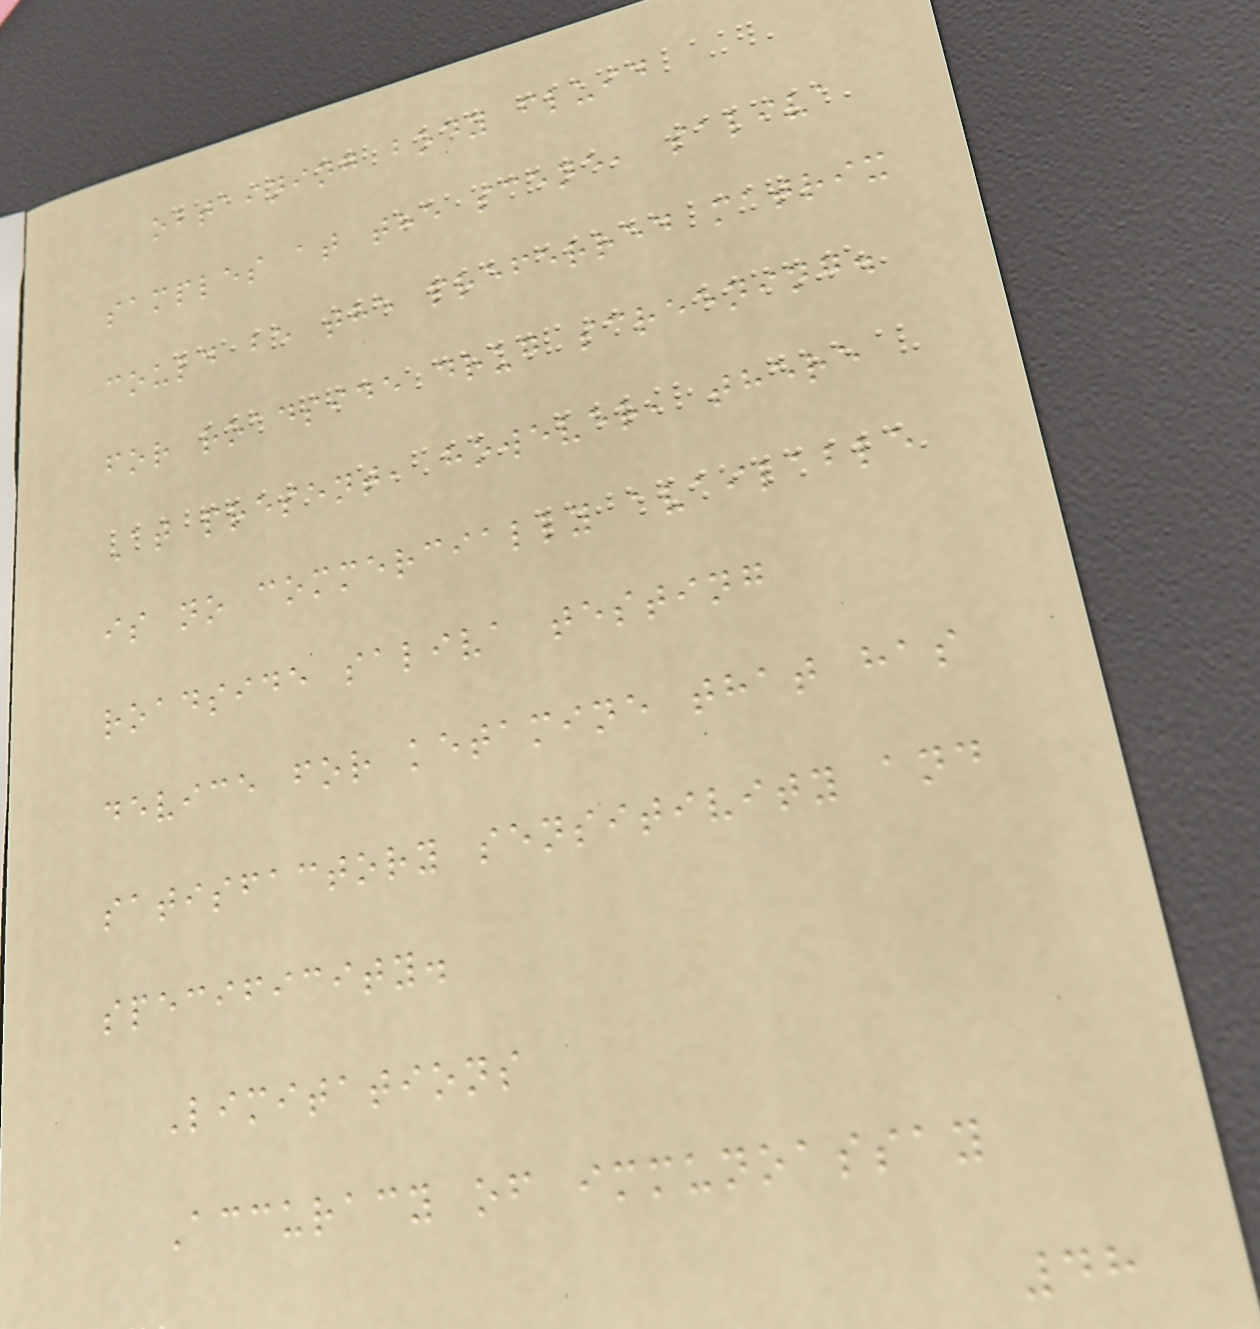obtaining body fluid
samples at the scene, saliva
could be the preferred matrix
for roadside drug screening.
At present, however, there
is no commercially available
roadside saliva testing
device for ketamine that has
satisfactory sensitivity and
specificity.
Limitations
Accuracy of immunoassay
48
